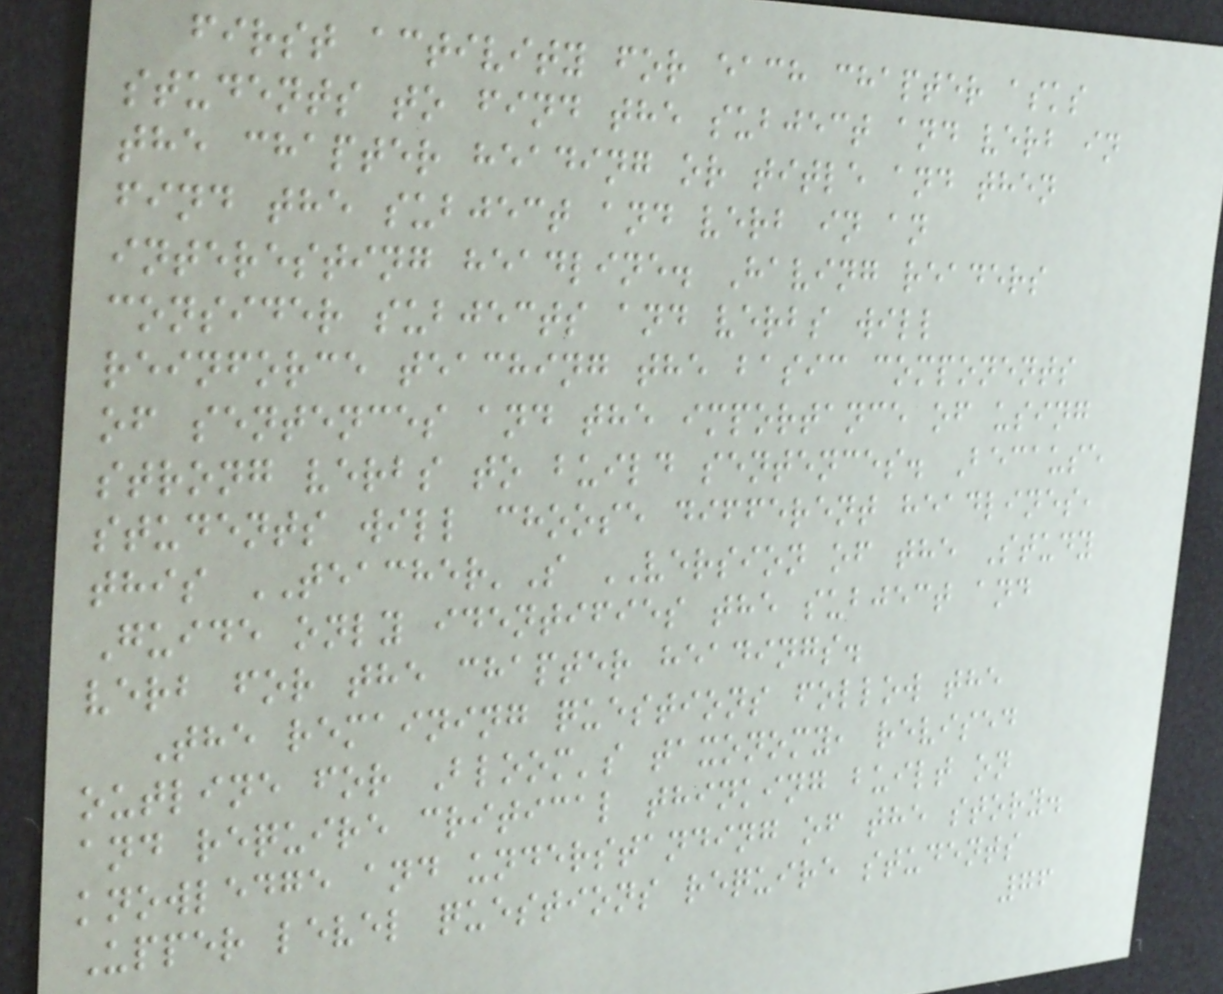first activity for each chapter asks
students to find the subject and verb in
the chapter heading or title and then
find the subject and verb in an
interesting headline. Having readers
consider subjects and verbs will
reinforce teaching the basic components
of sentences and the importance of using
strong verbs to build sentences. Because
students will choose different headlines,
this TEACHER'S VERSION of the Study
Guide only identifies the subject and
verb for the chapter headings.
The remaining questions follow the
outline for Bloom's taxonomy, revised
and require critical thinking built on
knowledge and understanding of the story.
Upper level questions require students
76
